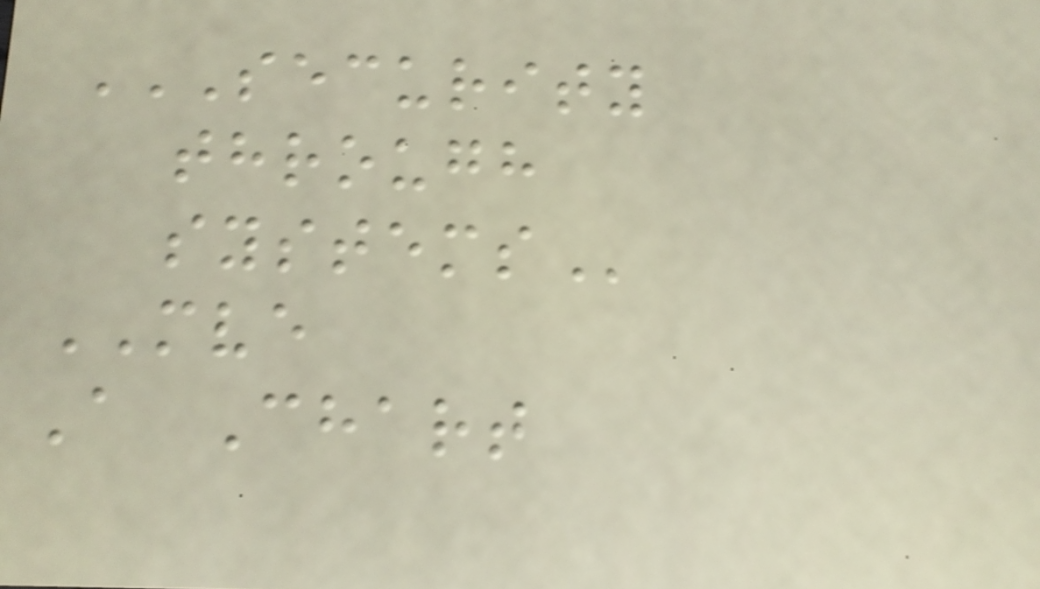SECURITY
THROUGH
SYSTEMS
MVE
A Chart
